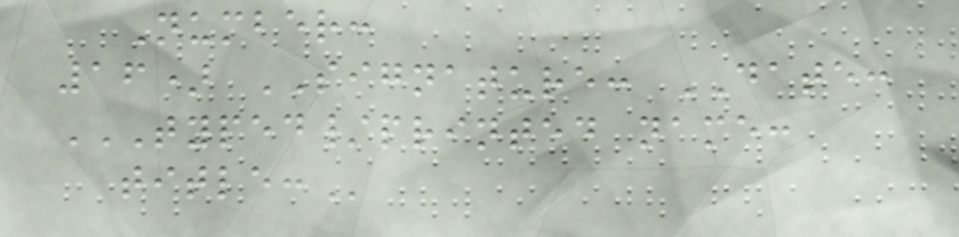Number:
16) SIGNATURE: DATE:
TYPED/PRINTED NAME:
TITLE:
